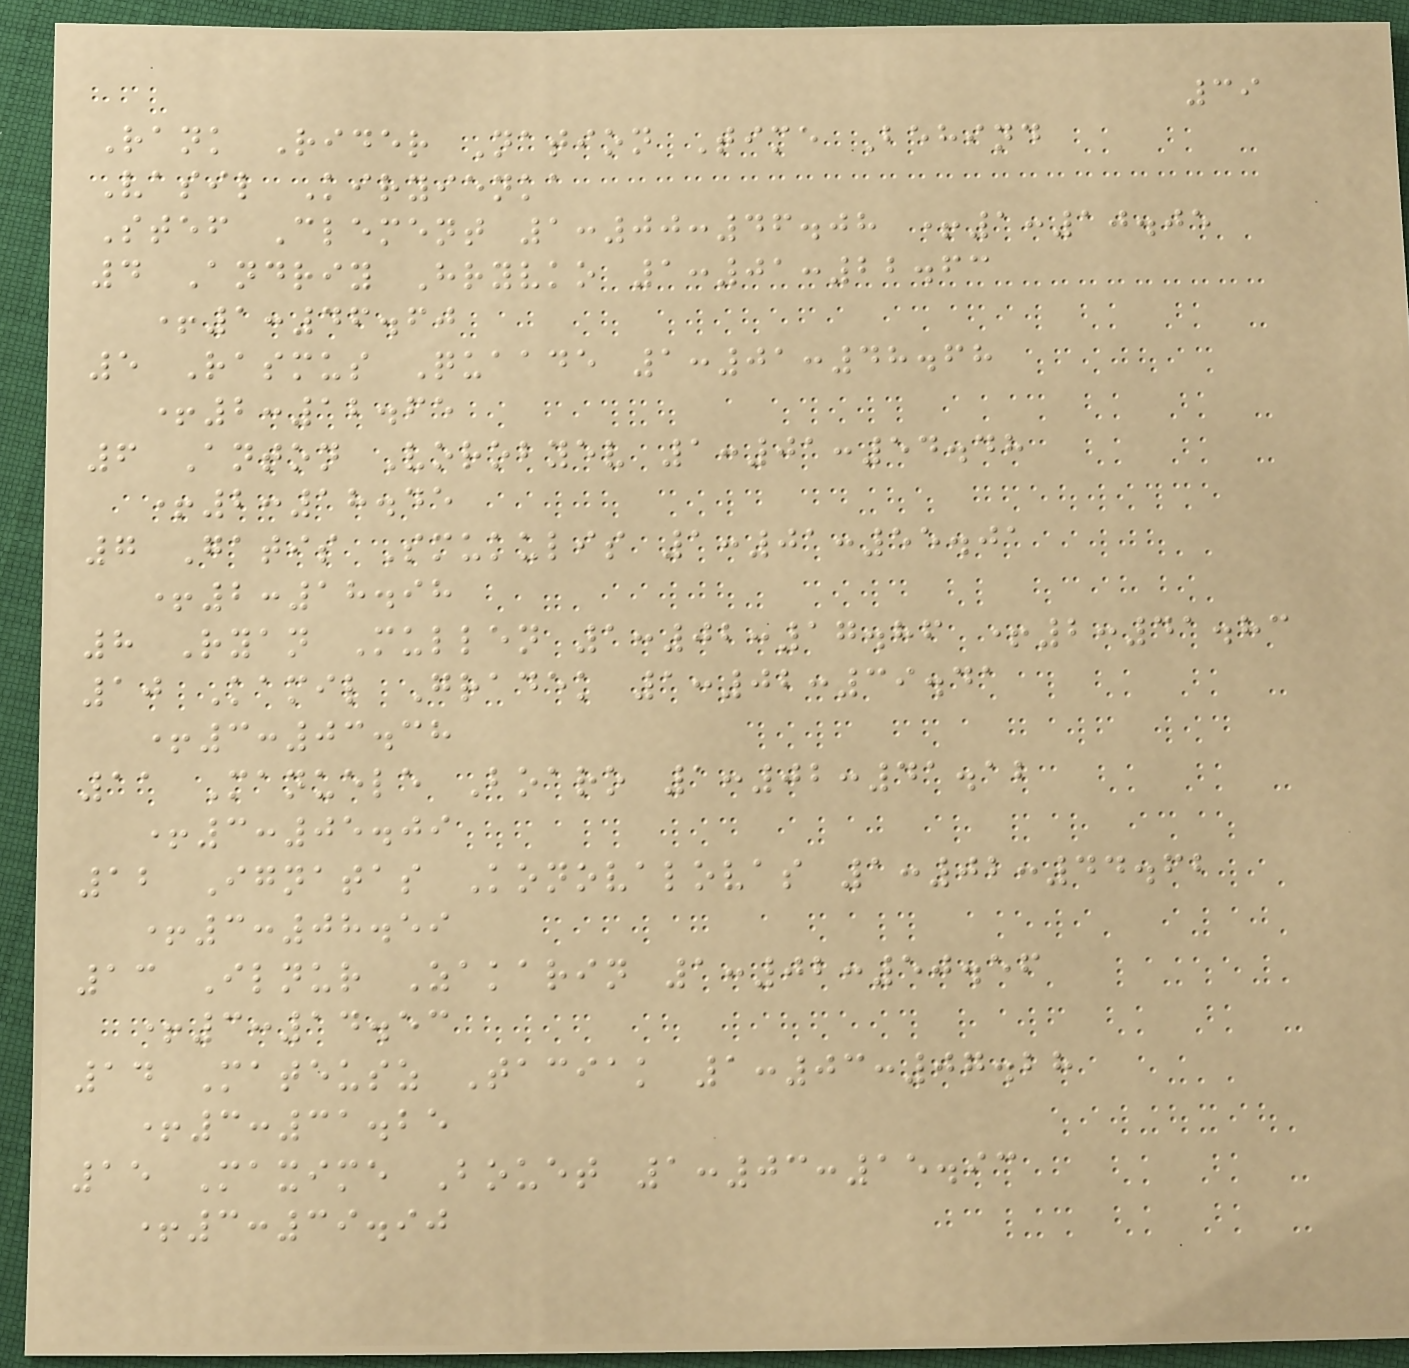39
Rank Rider Nation Time Behind
Vasil Kiryienka
Stef Clement 1:00:46.08 +1:10.05
4 Andriy Hryvko 1:01:22.63
+1:46.60
5 Rasmus Quaade 1:01:48.68
+2:12.65
6 Anton Vorobyev 1:01:54.48
+2:18.45
7 Gatis Smukulis 1:01:55.01
+2:18.98
8 Ryan Mullen 1:02:17.86 +2:41.83
10 Kamil Gradek 1:02:39.41
+3:03.38
11 Manuele Boaro 1:02:41.12
+3:05.09
12 Ignatas Konovalovas 1:02:44.62
+3:08.59
13 Ilnur Zakarin 1:02:50.56
+3:14.53
14 Mateusz Taciak 1:03:07.28
+3:31.25
15 Maxime Bouet 1:03:15.93
+3:39.90
